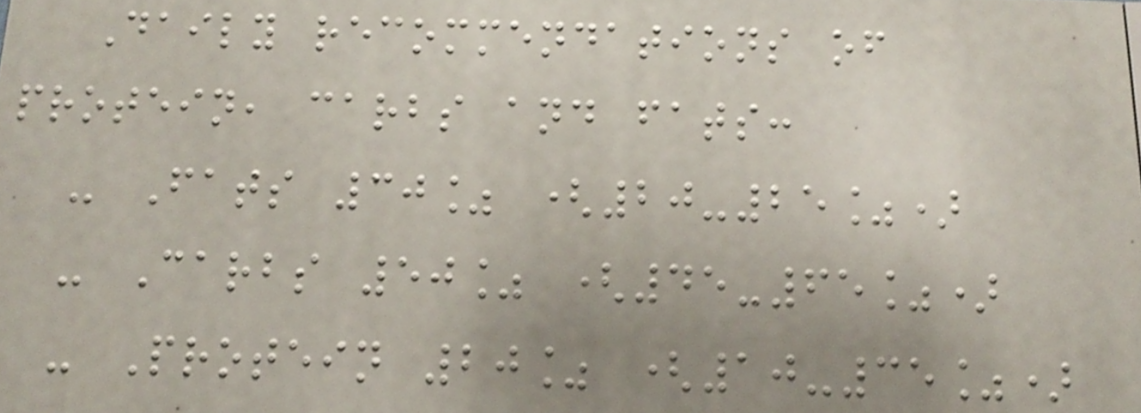Daily recommendations of
protein, carbs and fats:
- Fats 30% (20-25%)
- Carbs 50% (45-65%)
- Protein 20% (10-35%)
